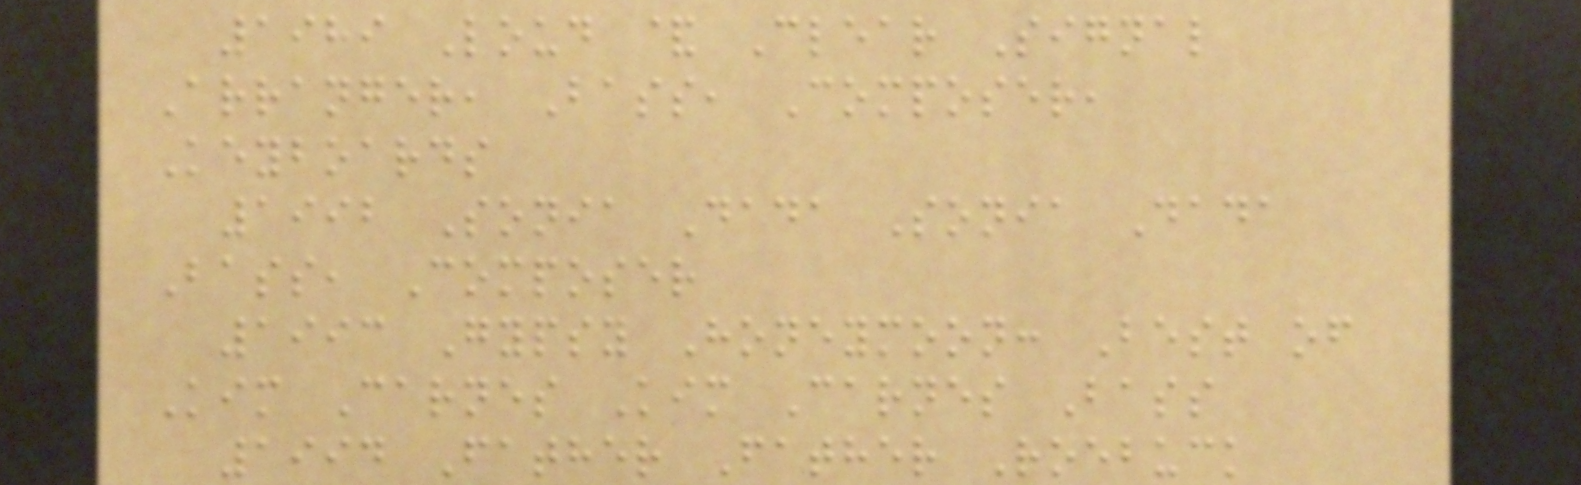1989 Loud & Clear Signal
Arranger, Bass, Composer,
Keyboards
1992 Sonia Dada Sonia Dada
Bass, Composer
1993 Gypsy Honeymoon: Best of
Kim Carnes Kim Carnes Bass
1994 Father Father Roebuck
